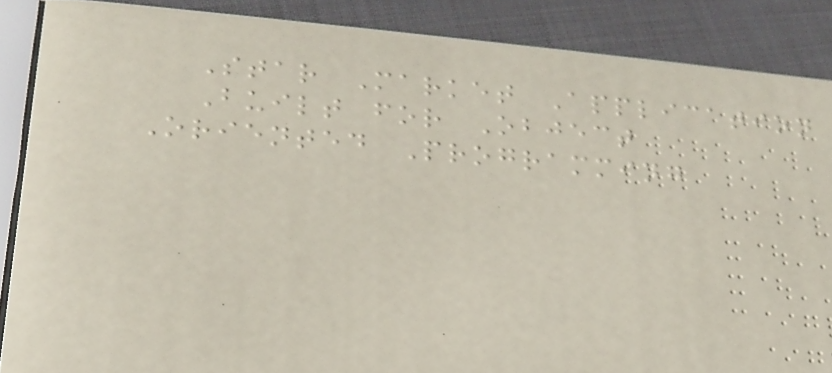Star Market Application
Built for Object
Oriented Programming
